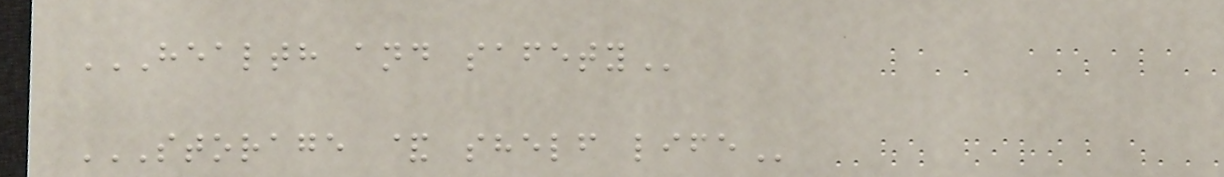HEALTH AND SAFETY
STORAGE & SHELF LIFE
